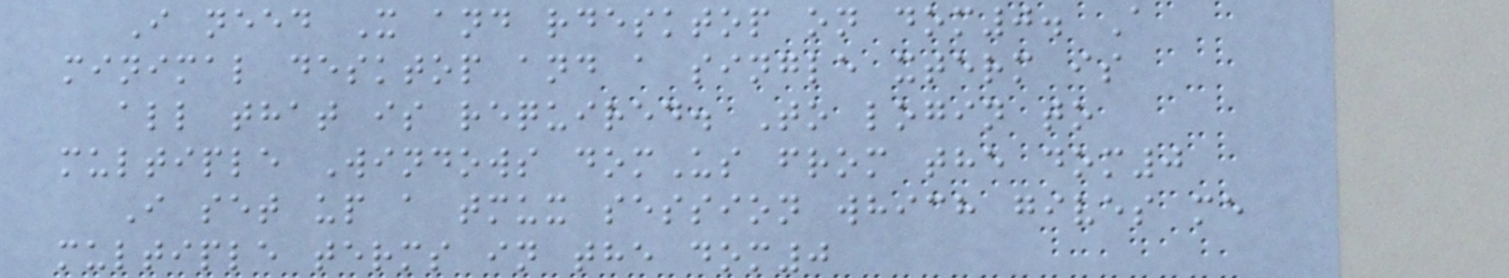I need X and rdesktop on dom0. A
minimal desktop and a single xterm is
all that is required. To login to
multiple Windows domUs from the dom0
I set up a tmux session which gives me
multiple terms in the dom0
